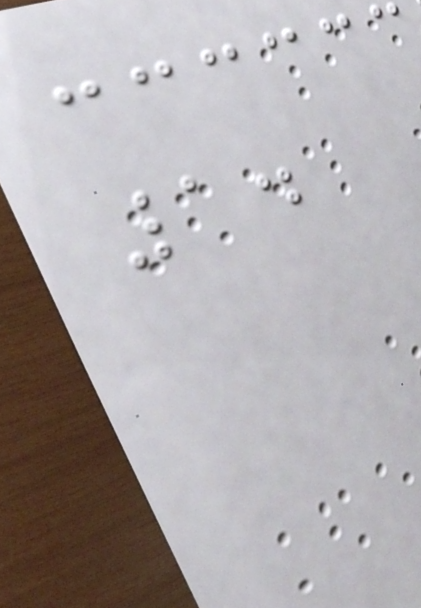1.
